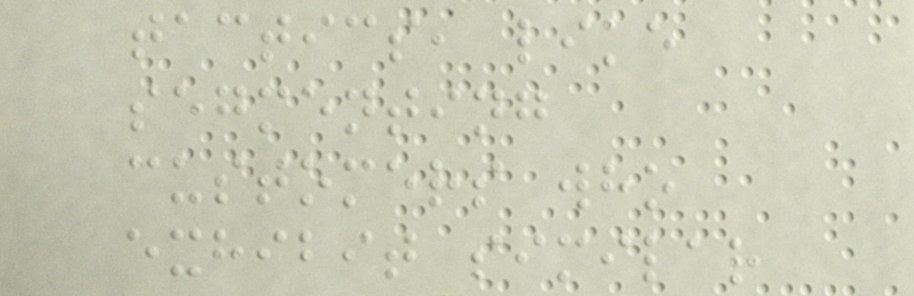tactics, like
segmenting
customers who
exhibit similar
